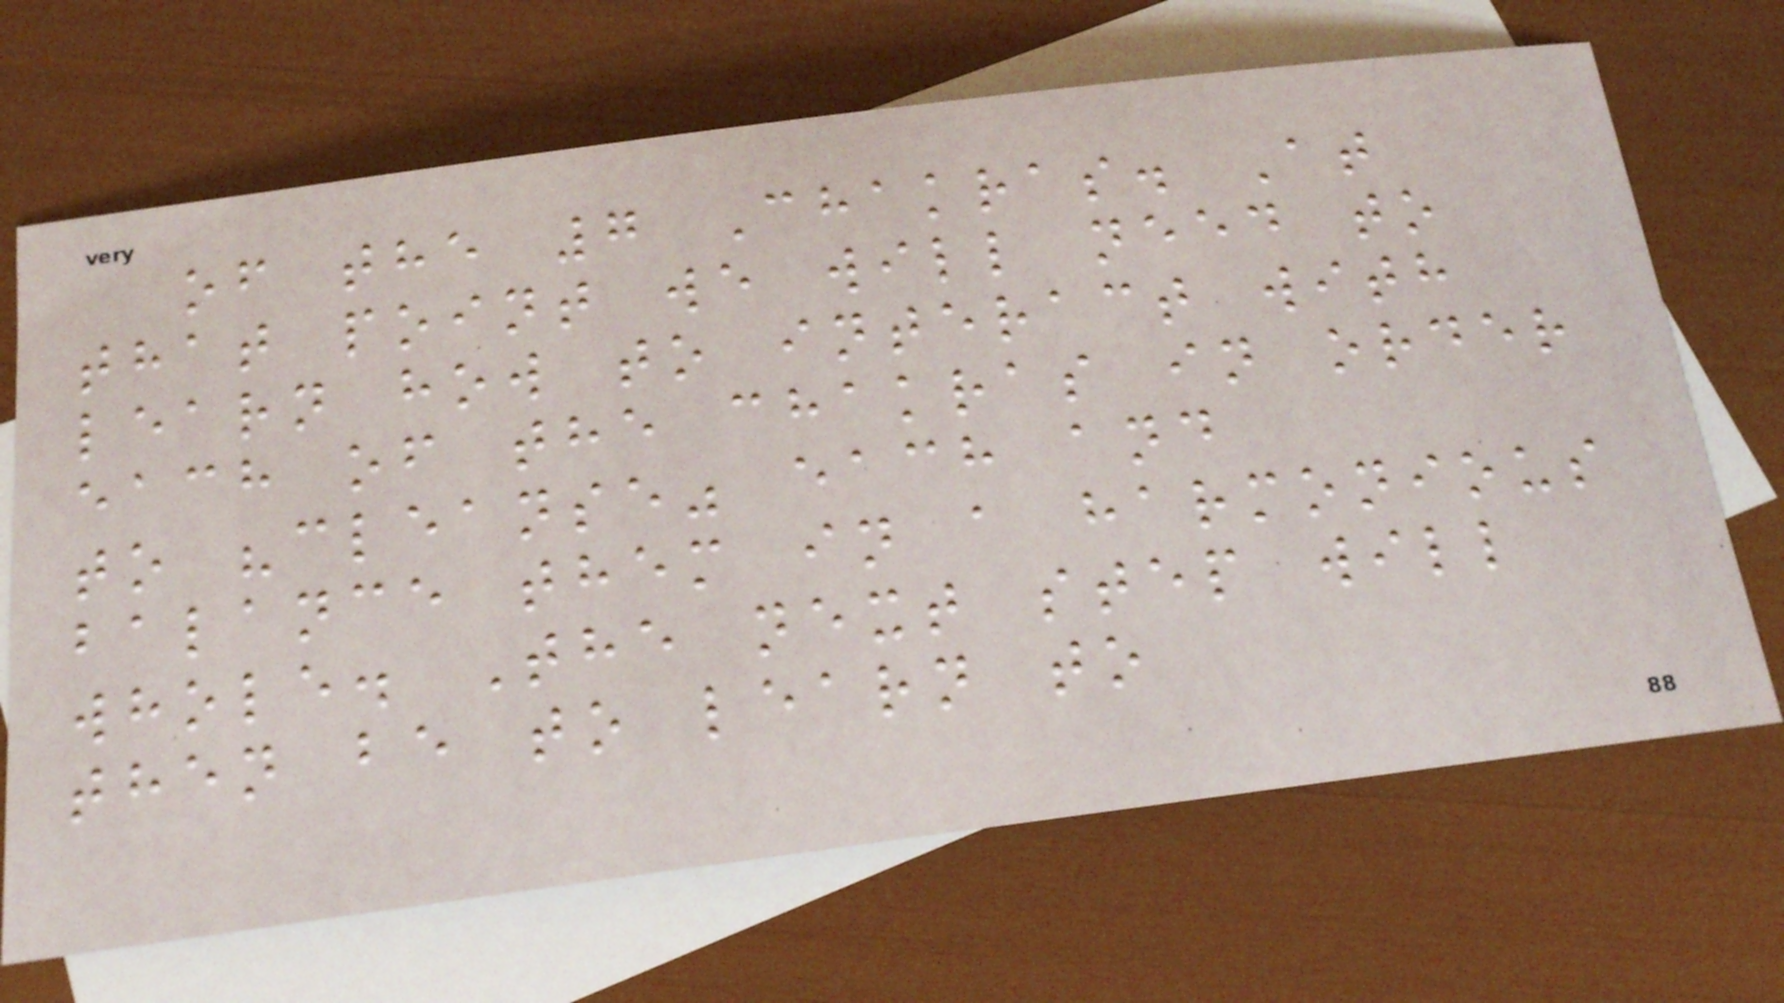of the 7 Chakras. At
that point we will need to
learn how to interact with
each of the chakras in order
to "cleanse" each and
balance them in a harmonious
whole. The next step will
then be to learn to
